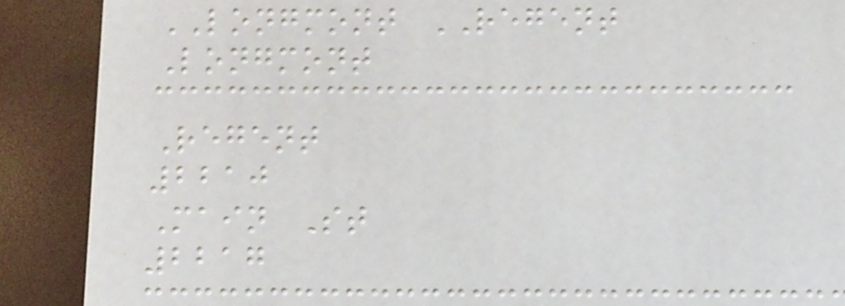LONGMONT REGENT
Longmont
Regent
2210
Main St
2217
